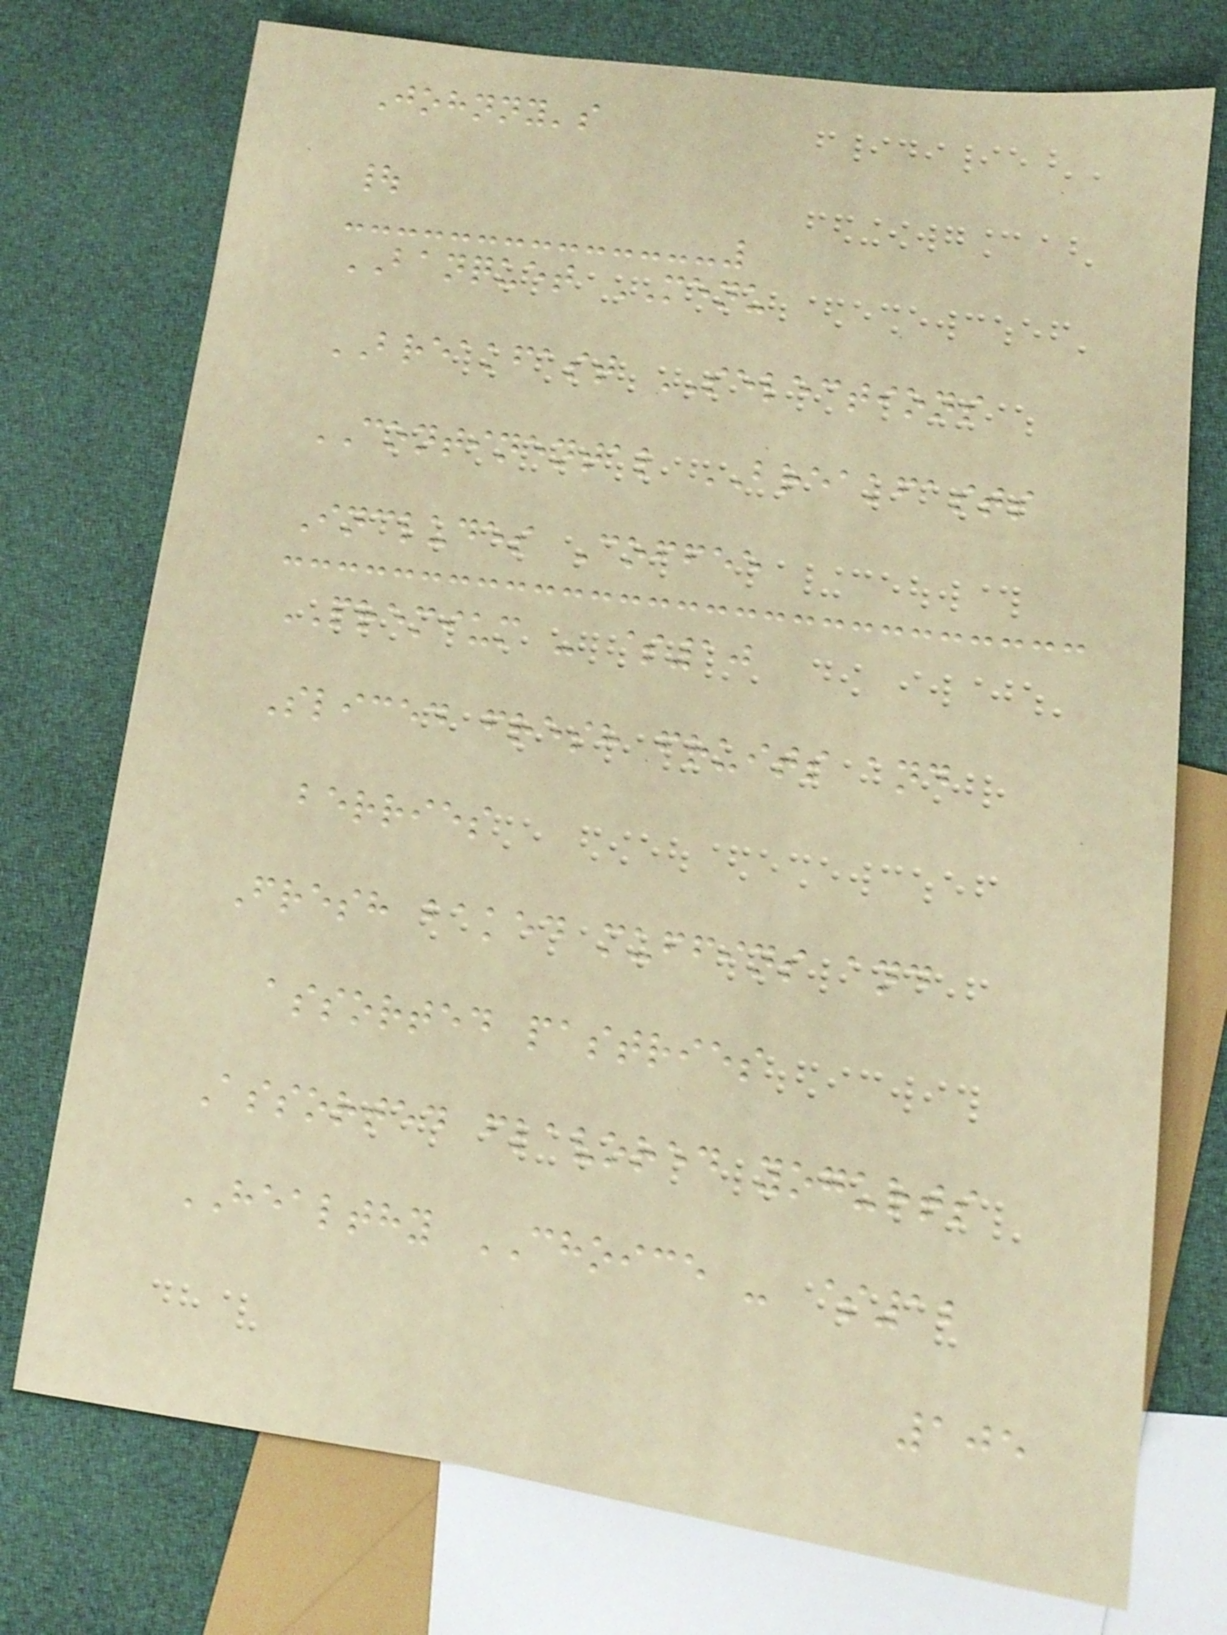Johnny's
|
BANQUET MENU
BREAKFAST SELECTIONS
CONTINENTAL BREAKFASTS
Includes Coffee
PREMIUM - $10
Sliced fresh fruits and
berries
Fresh baked muffins and
assorted pastries
Assorted flavored yogurts
HEALTHY CHOICE - $12
105
